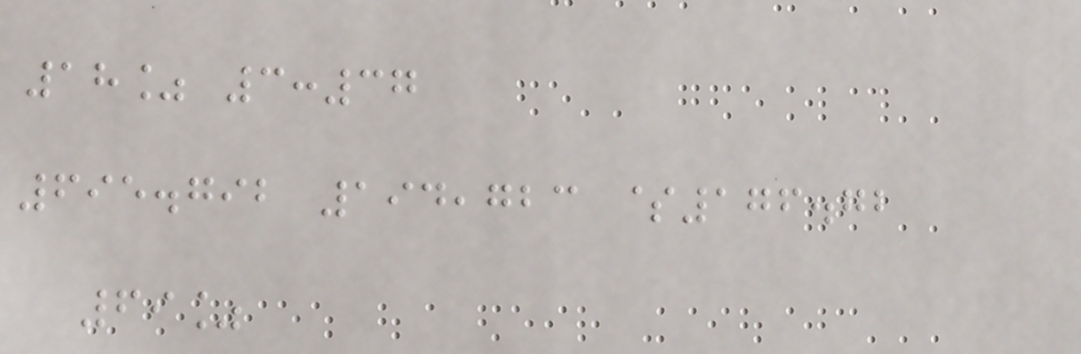18% 3:37
695.792 194,723 $176.72
69%
